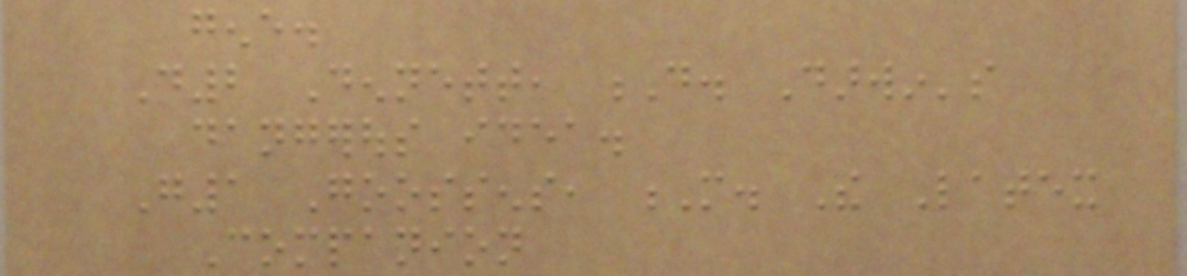gene.
D2 Dennett, D. Darwin's
dangerous idea.
G1 Goossens, M. The Latex
Companion
